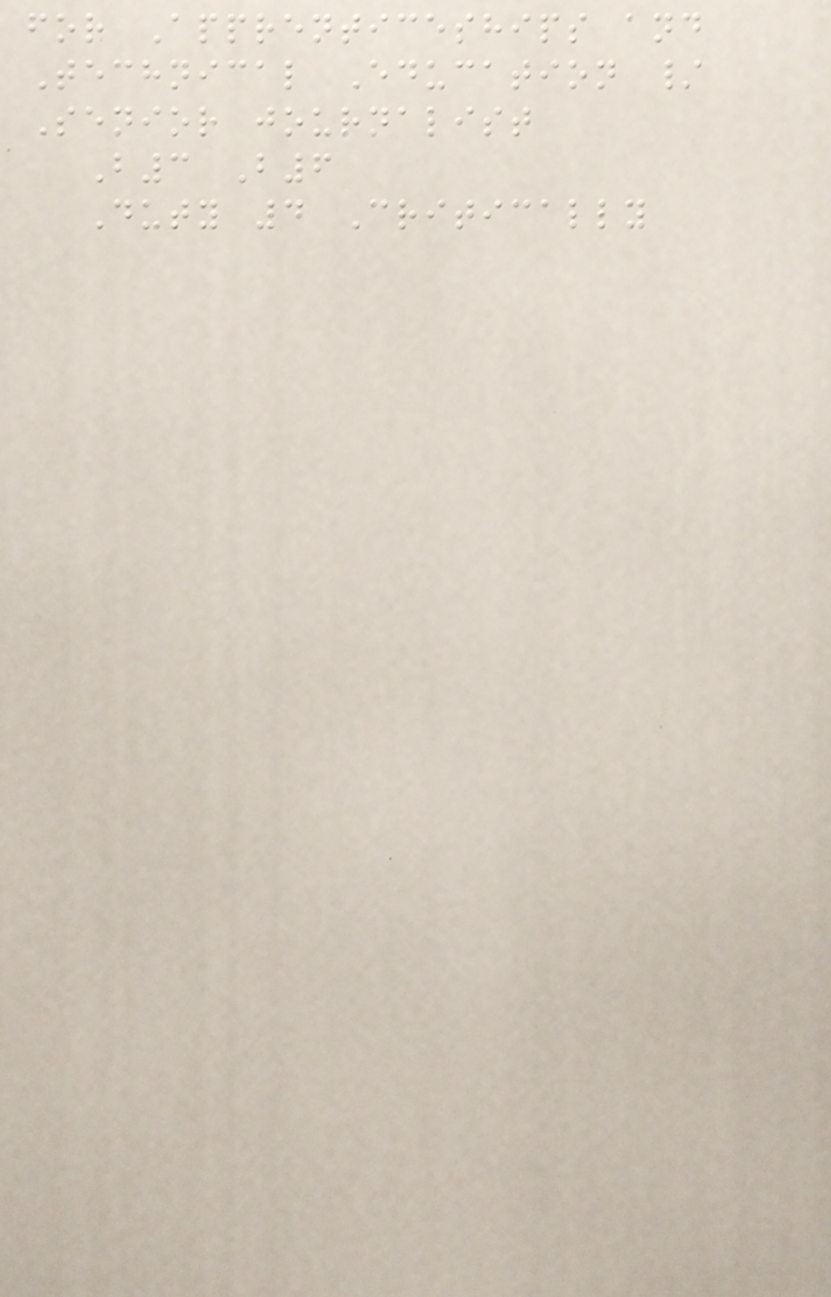for Apprenticeships and
Technical Education /
Senior journalist
B3 B6
Duty 4 Critically
